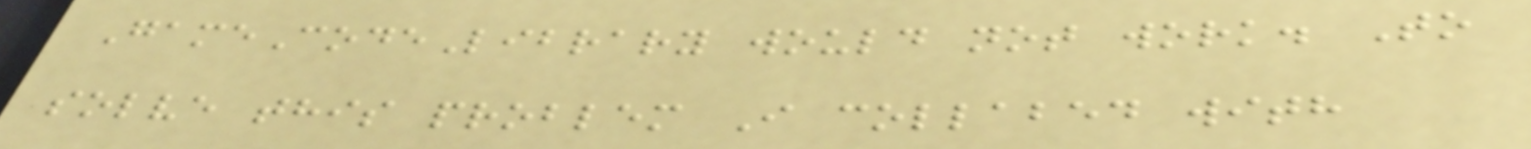GameCodeLibrary would not work. To
solve this problem I collabed with
